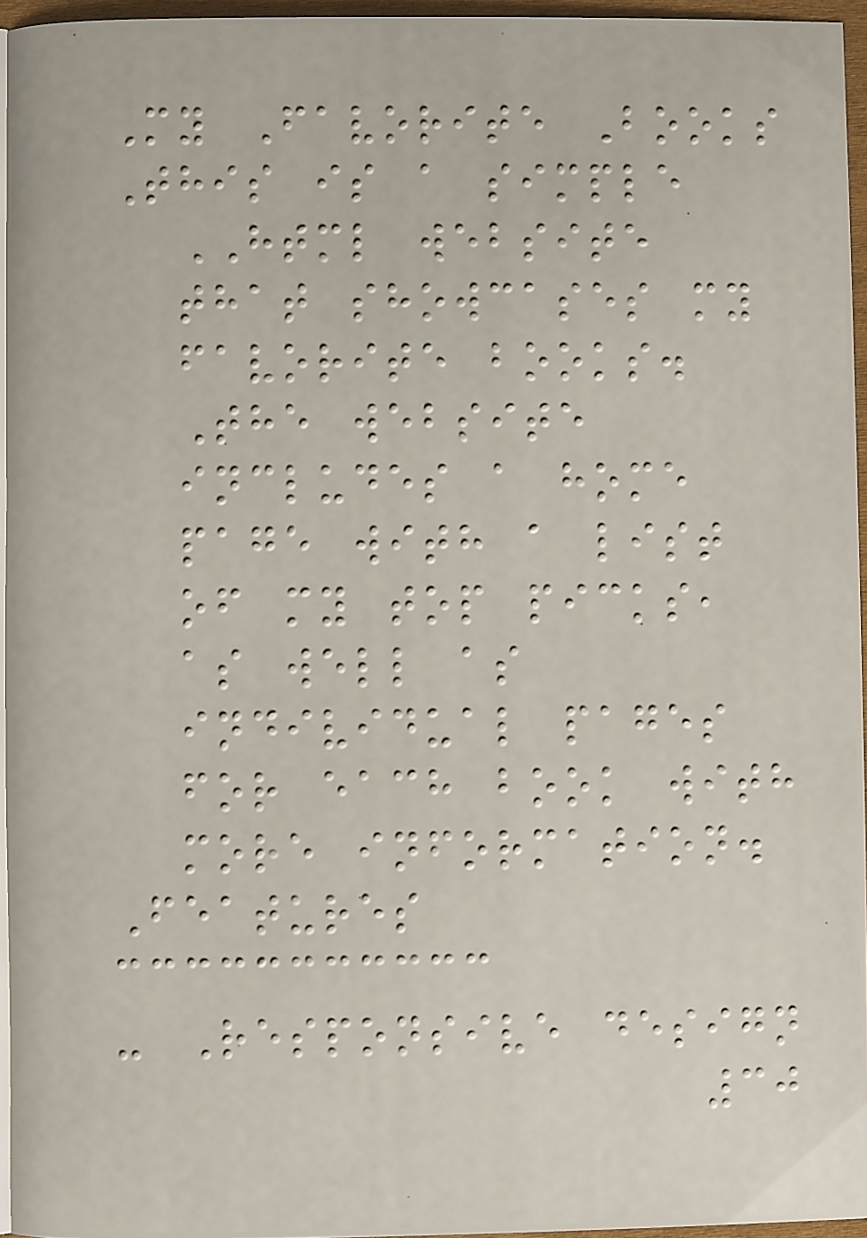My Favorite Books
This is a simple
HTML website
that showcases my
favorite books.
The website
includes a home
page with a list
of my top picks,
as well as
individual pages
for each book with
more information.
Features
- Responsive design
30
